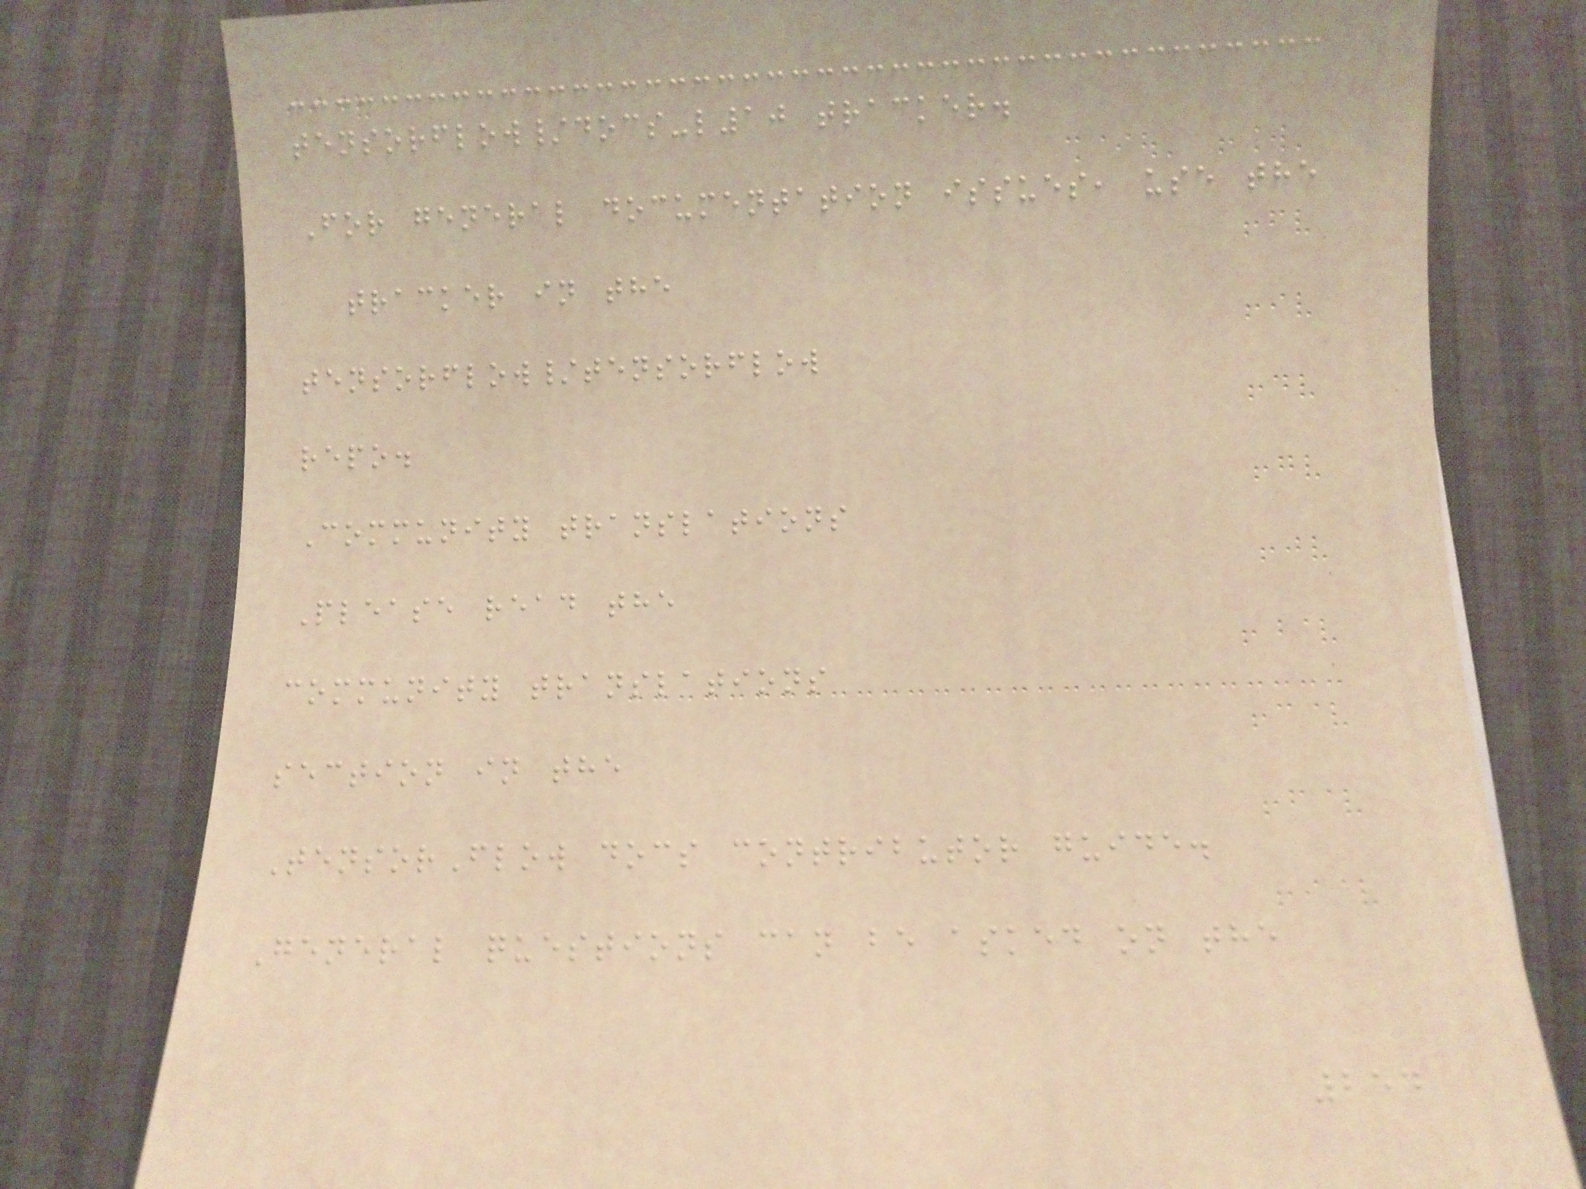tensorflow/docs-l10 tracker.
For general documentation issues, use the
tracker in the
tensorflow/tensorflow
repo.
Community translations
Please read the
community translations
section in the
TensorFlow docs contributor guide.
General questions can be asked on the
254
